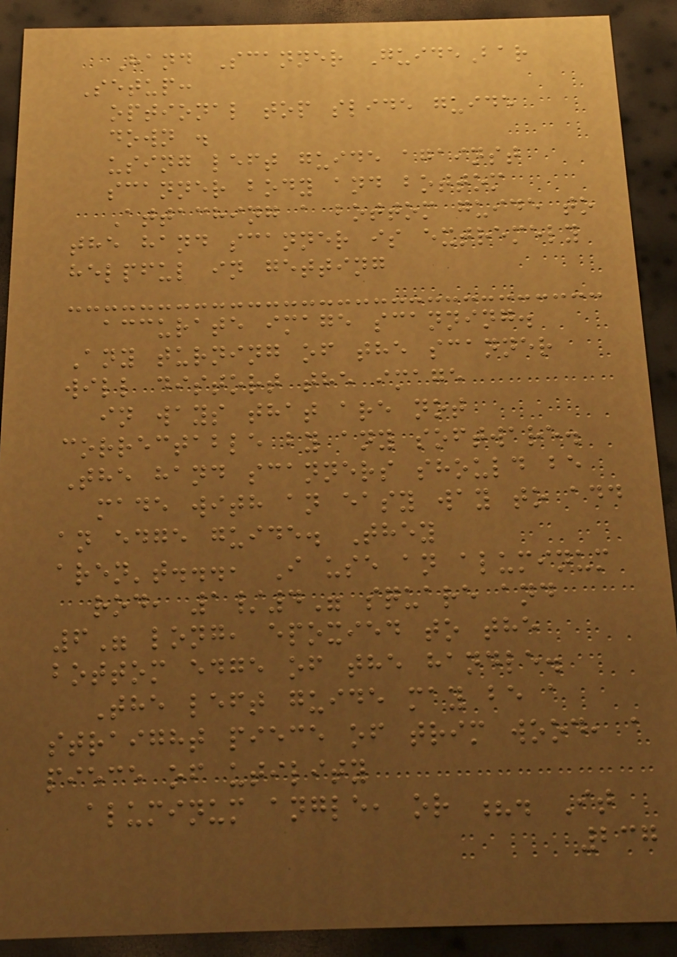Hand Scanner GuideBar
Setup:
optional top slide guide
down .
using left guide against
scanner body and bottom
Attaching a bottom guide to
the hand scanner is extremely
helpful in getting
accurate image scanning.
Any turning of the scanner
will distort the image
in ways that are not
correctable by any software.
The hand scanners should be
made with an easy way to add
an edge guide. They
aren't..., I use an aluminum
rod, 1/4" square and
6" long, epoxied to the
bottom edge of the handle.
The left guide may be a
straight piece of trim wood, a
piece of utility
aluminum angle, or ?. It
237
